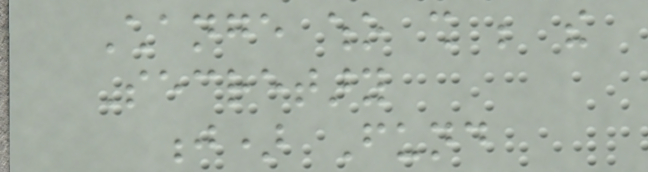Change who shall be the
Secretary
j) Fund
